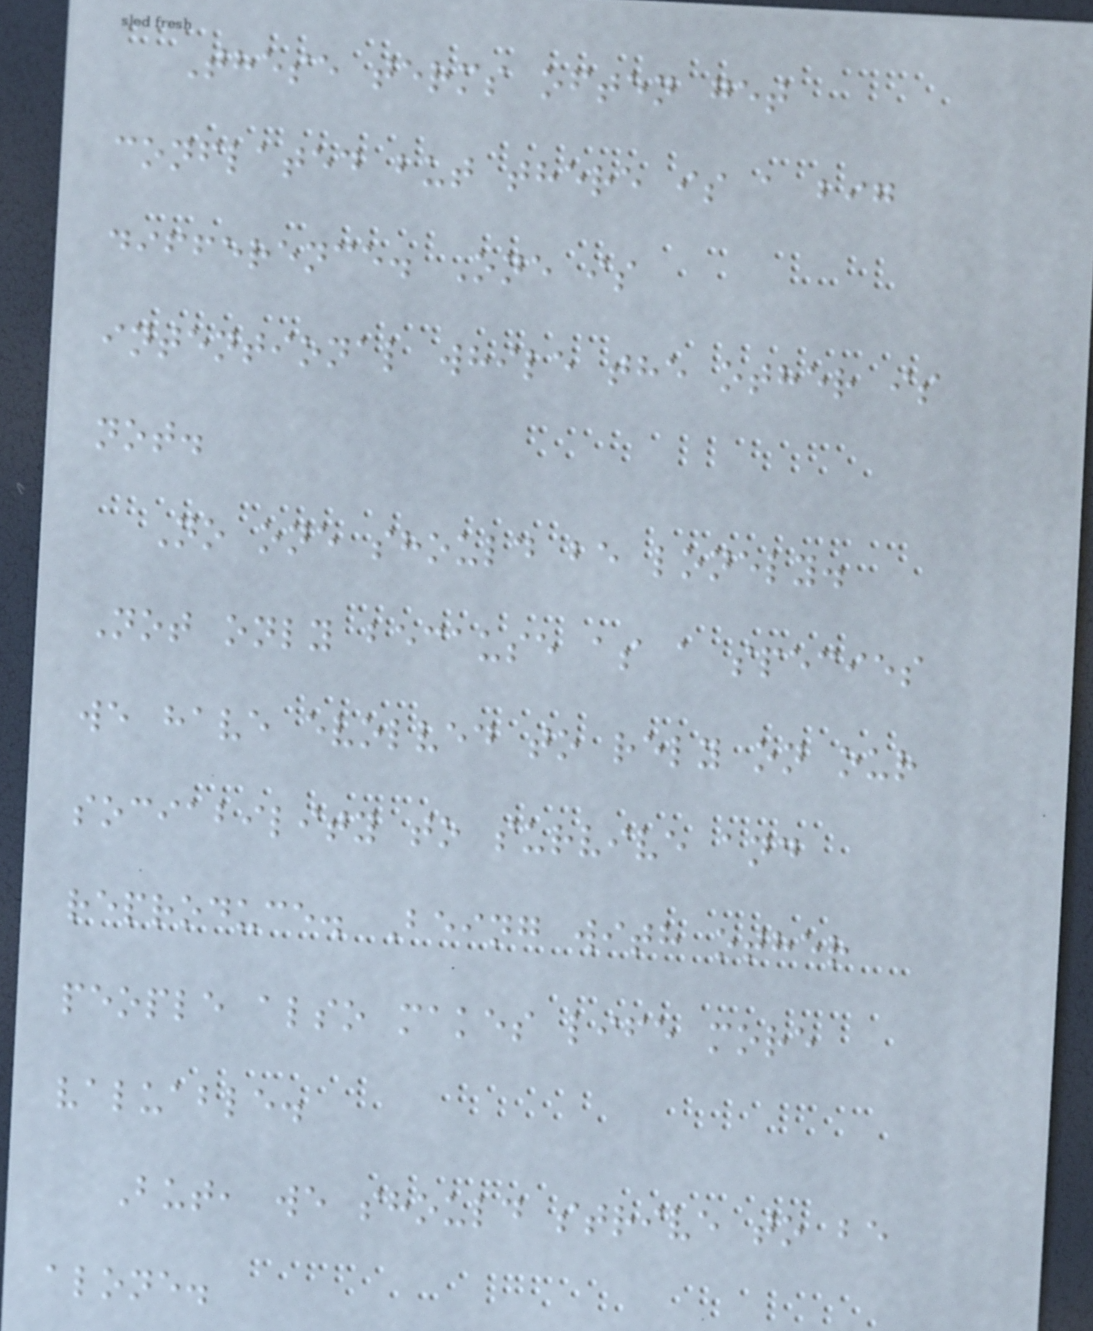These terms often get
conflated but there is a big
difference. One is
intentional while the other is
not.
No one should be lonely.
Not only because as a species
we have evolved to rely on our
sociability to survive and
reproduce. Being with other
people also makes life more
valuable.
But, we should strive to be
alone.
